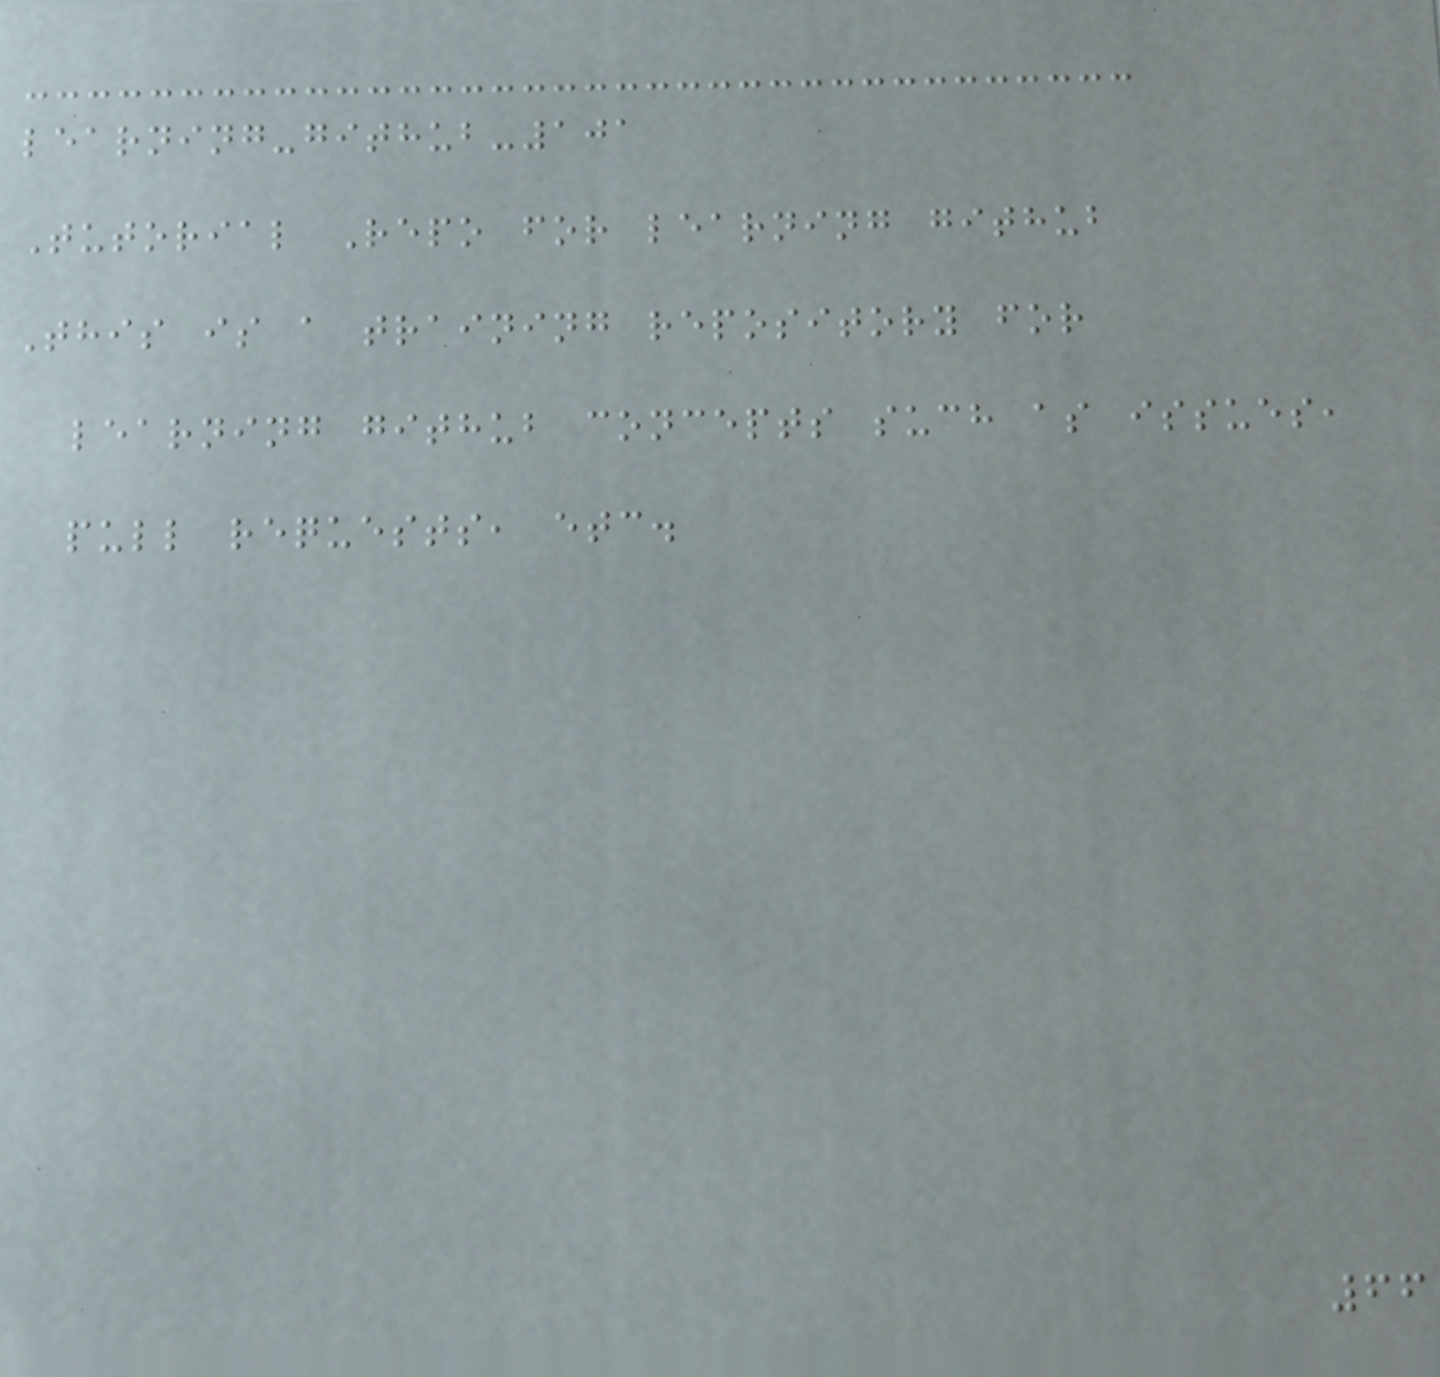learning-github-101
Tutorial Repo for learning github
This is a training repository for
learning github concepts such as issues,
pull requests, etc.
66
